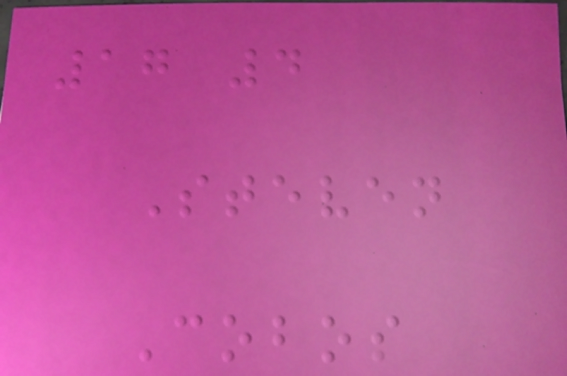17 4
Steven
Cobos
